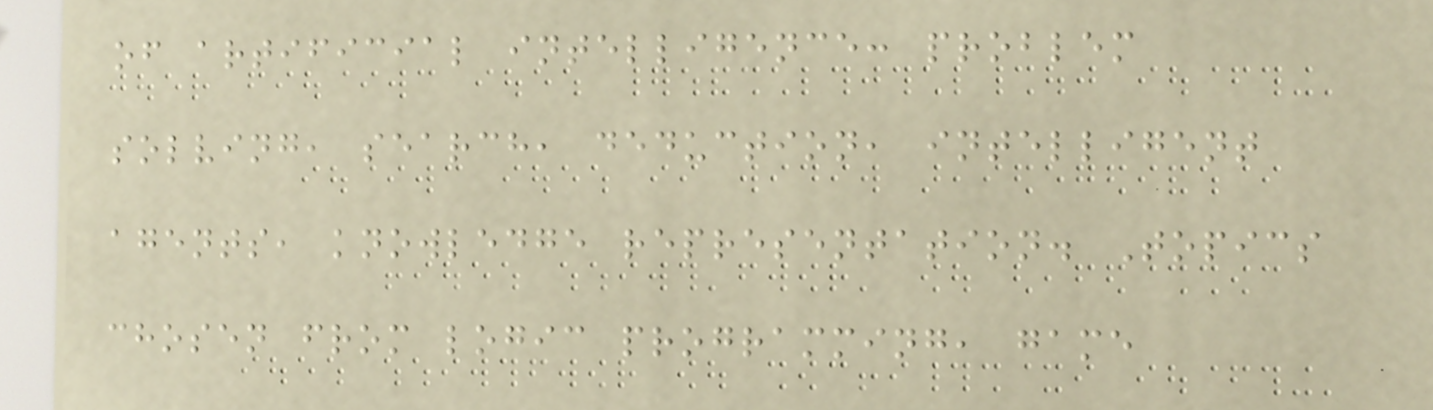of artificial intelligence: problem
solving, search, deduction, intelligent
agents, knowledge representation. Topics
chosen from logic programming, game
